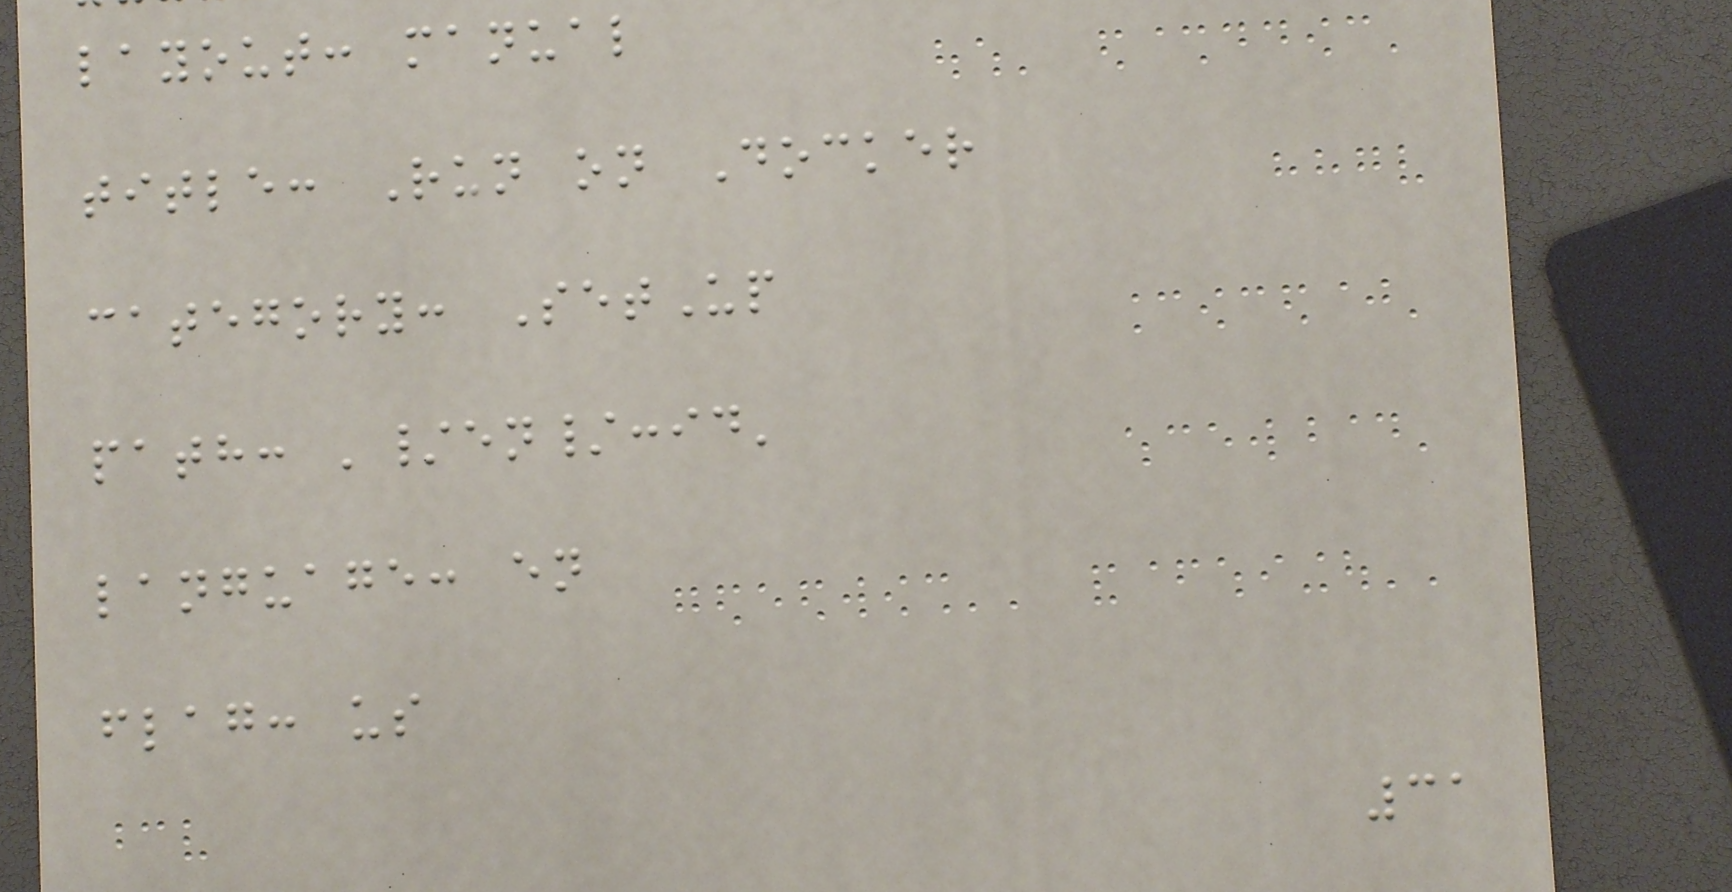layout: manual
title: Run on Docker
category: SetUp
path: '/en/:id'
language: en
flag: us
31
